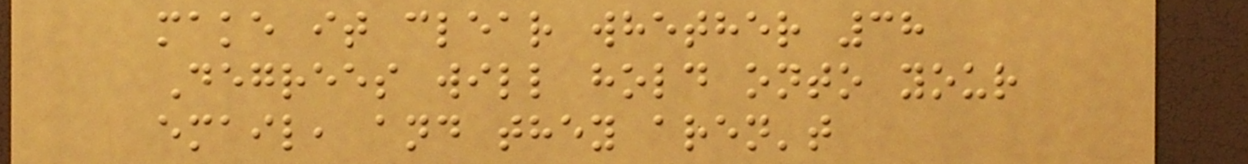make it clear whether 38
Degrees will hold onto your
email, and they aren't
